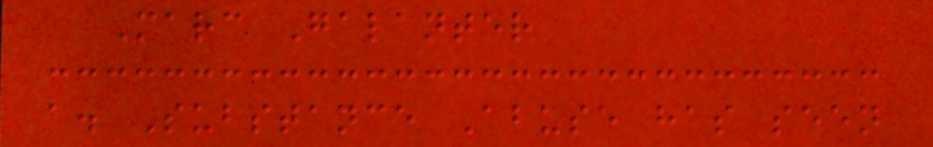Marc Galanter
a. Substance Abuse has seen
